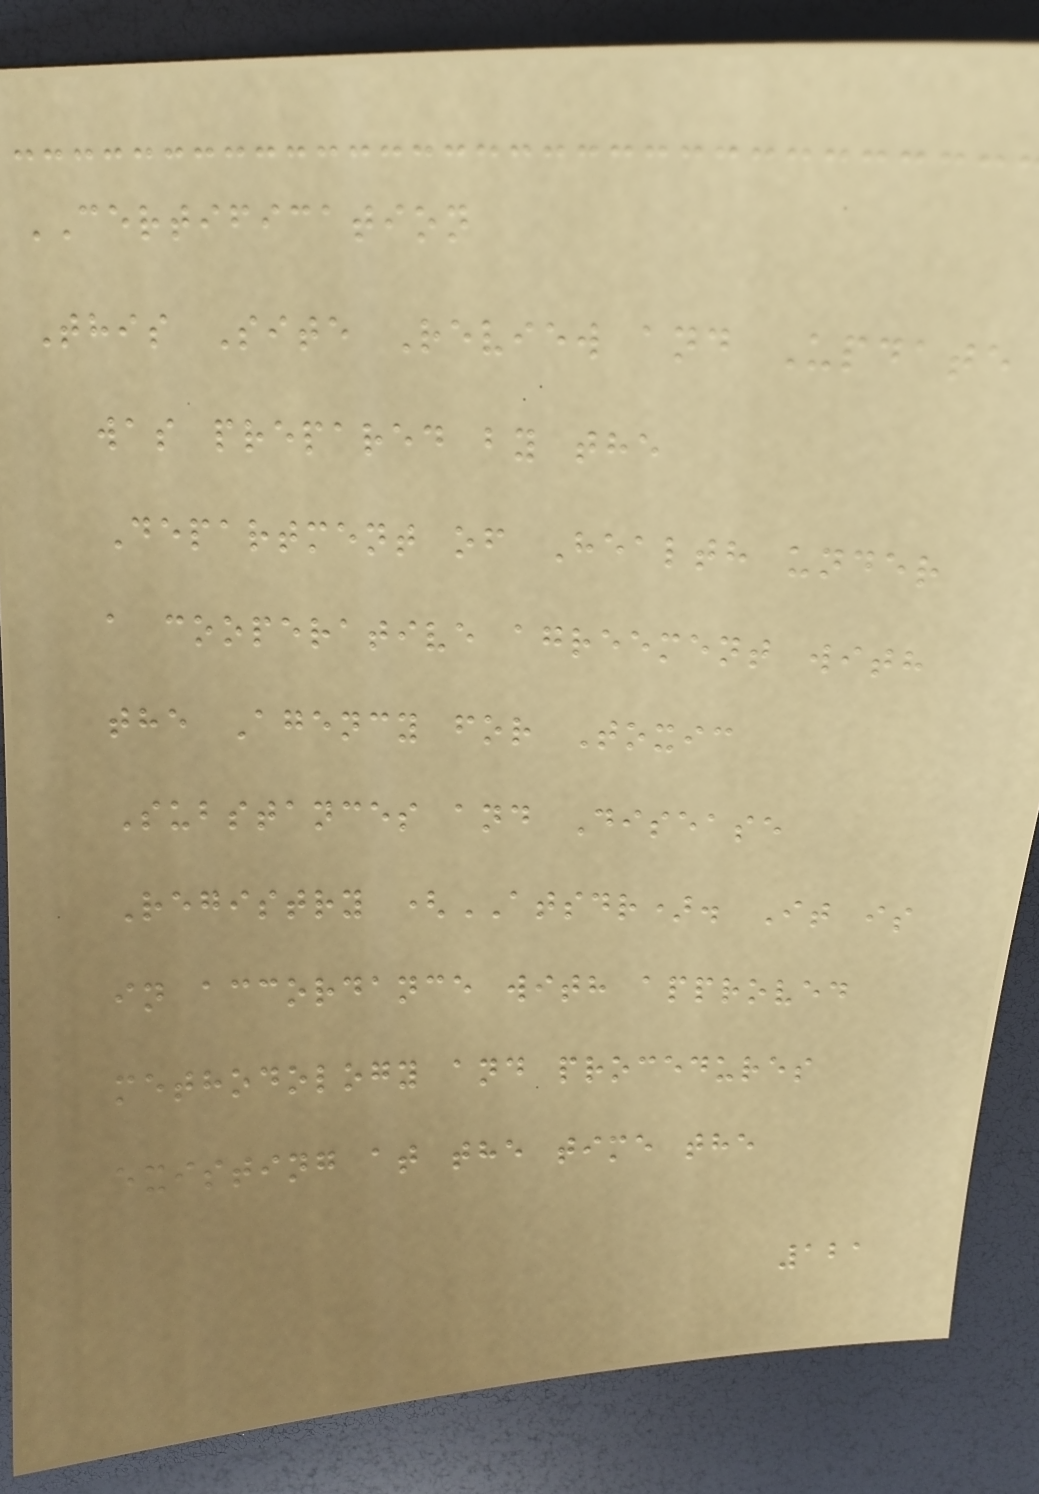CERTIFICATION
This Site Review and Update
was prepared by the
Department of Health under
a cooperative agreement with
the Agency for Toxic
Substances and Disease
Registry (ATSDR). It is
in accordance with approved
methodology and procedures
existing at the time the
121
